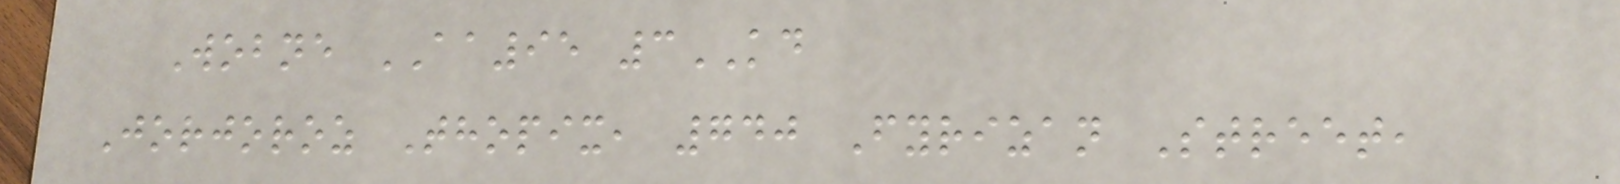Wobne AA95 3KD
Jorjoroz Thopix, 740 Fyrizan Street,
